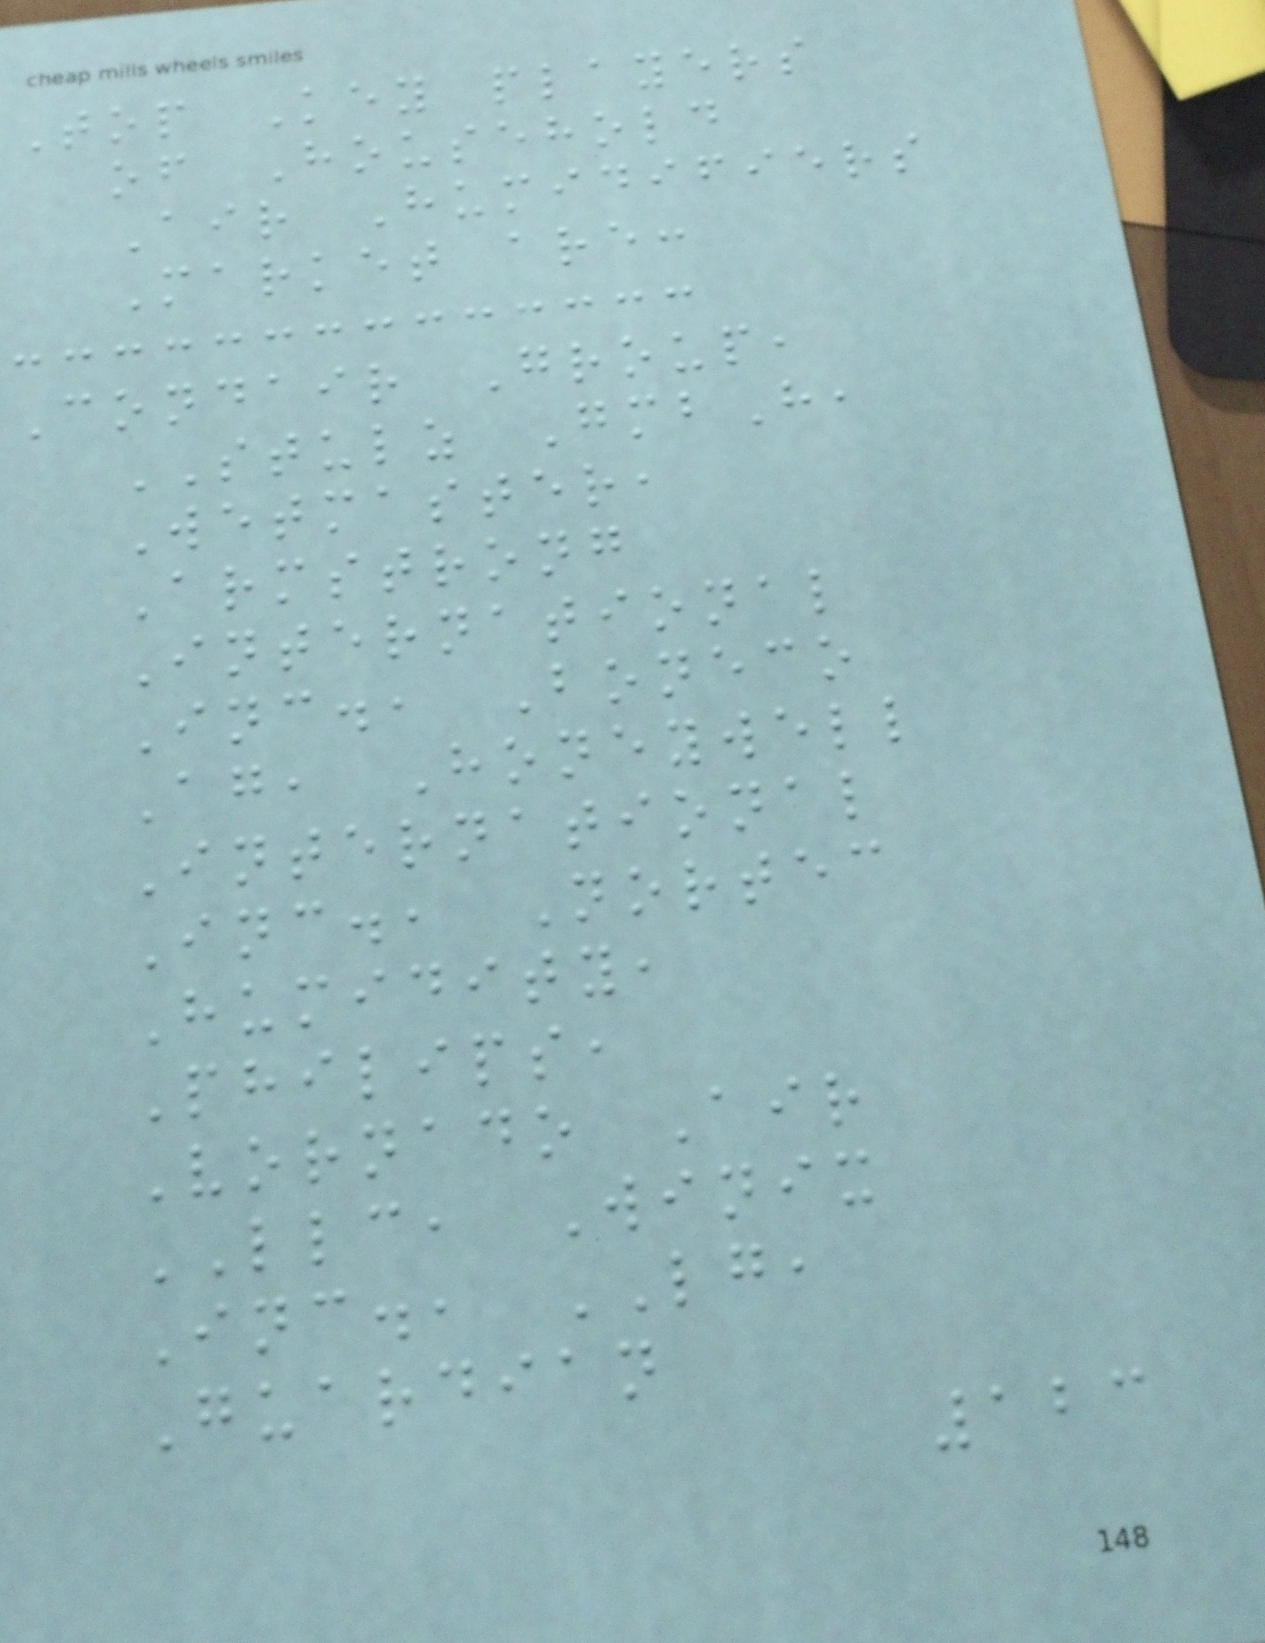Top Key players
of Household
Air Humidifiers
Market are:
Condair Group,
STULZ GmbH,
Wetmaster,
Armstrong
International
Inc., Boneco
Ag, Honeywell
International
Inc., Nortec
Humidity,
Philips,
Vornado Air
LLC, Winix
Inc., LG,
Guardian
123
